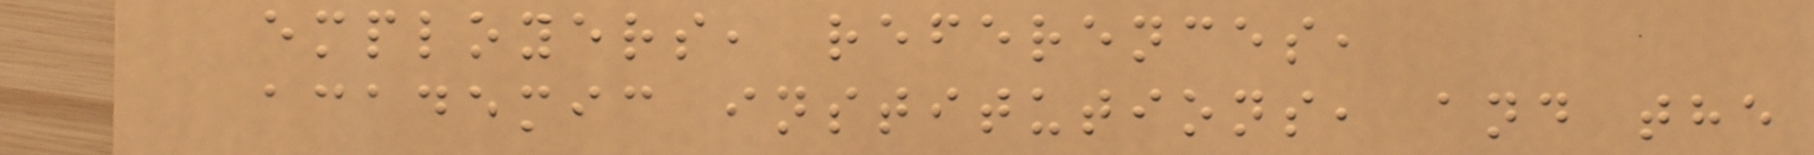employers, references,
academic institutions, and the
